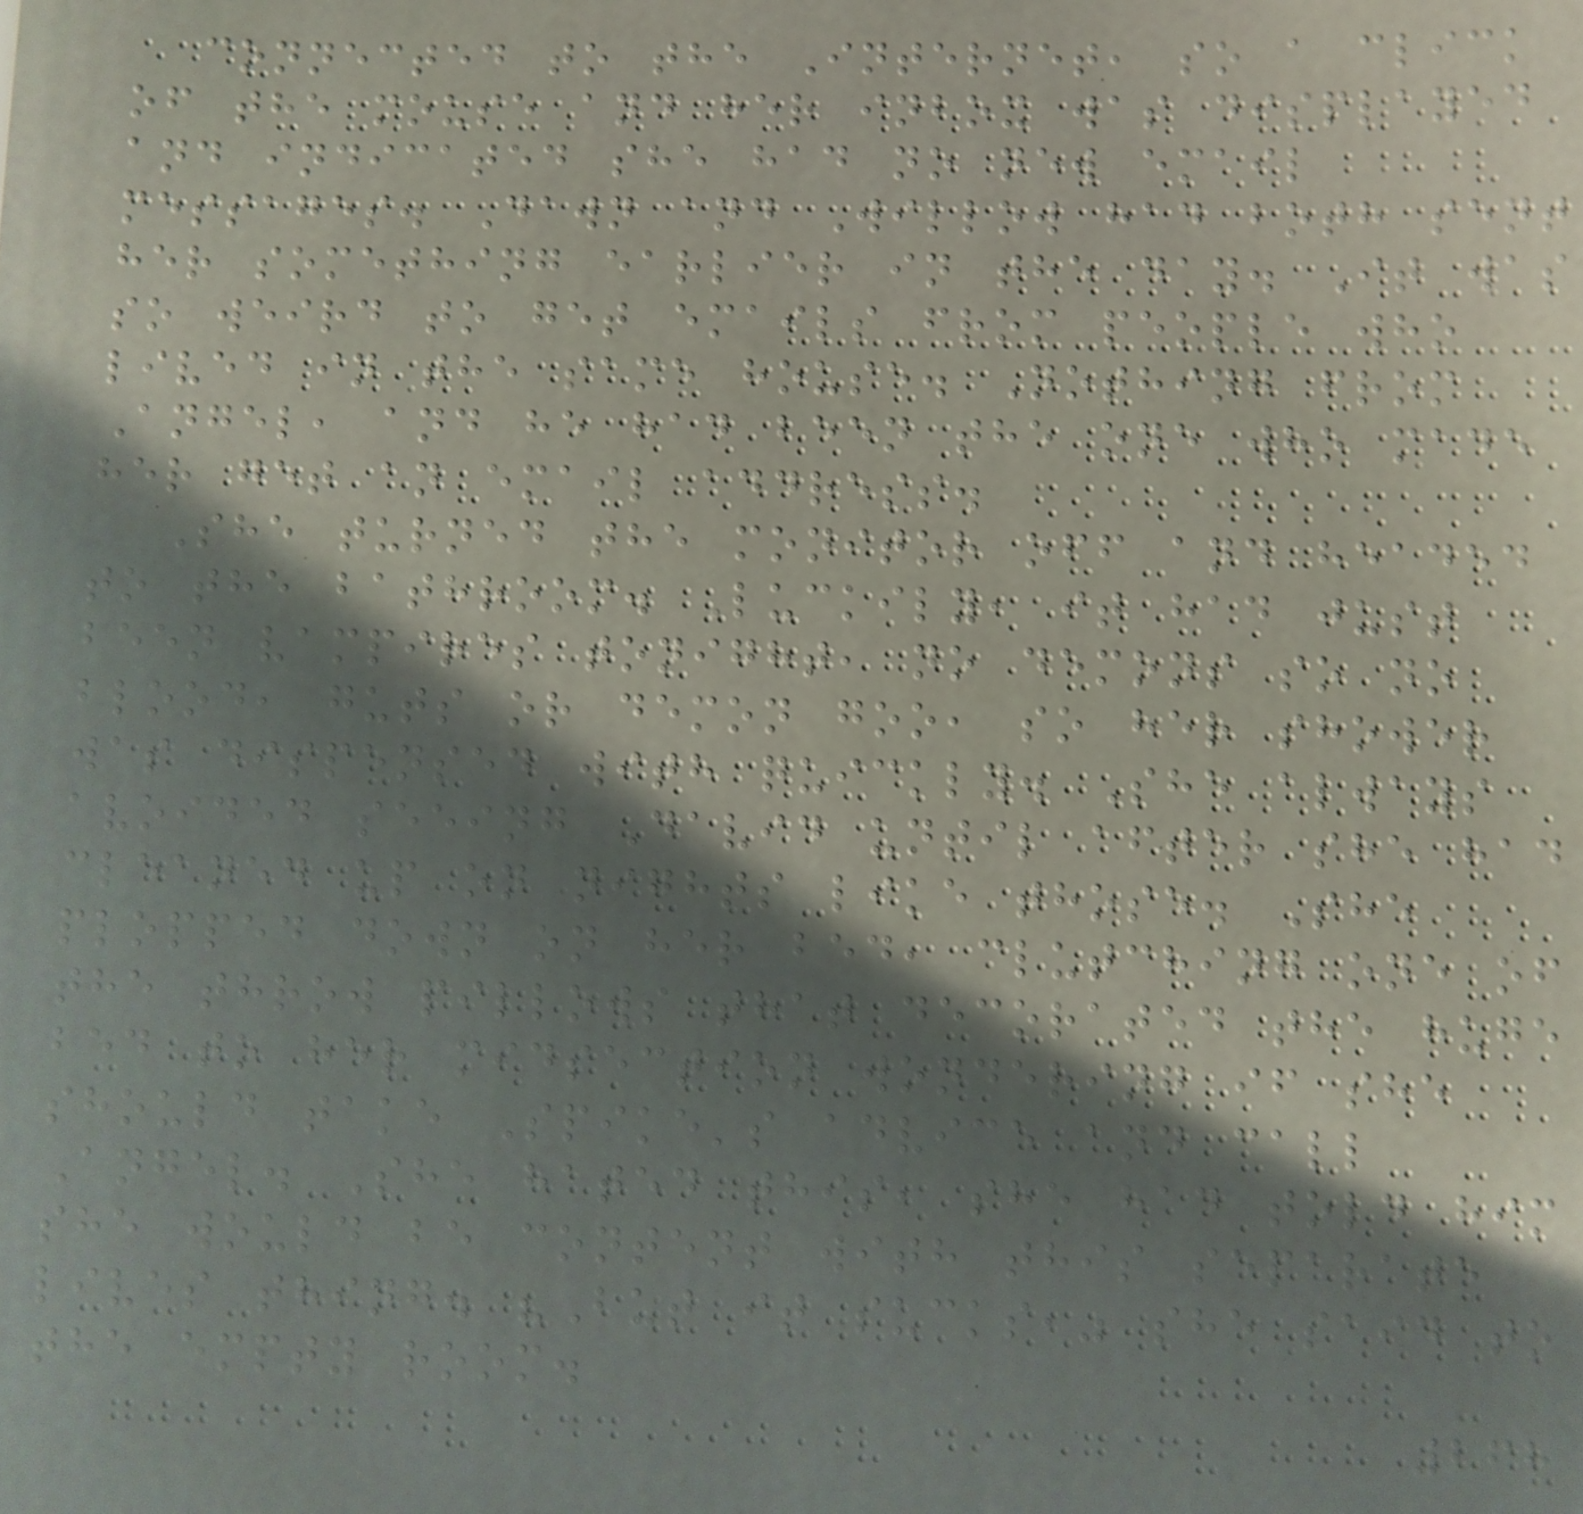connected to the Internet, so a click
of the mouse and her inbox was displayed
and indicated she had no new email
messages. Dawn and Willow had both sent
her something earlier in the day. It was
so weird to get emails from people who
lived in the same house. Nothing from
Angel, and he had been the one who made
her get an email address.
She turned the monitor off and headed
to the bathroom. Luckily, it had just
been vampires tonight, no demons so no
blood, guts or demon goo, so her shower
was dispensed with quickly. She always
avoided seeing David until after she had
cleaned up on nights like those. She
plopped down on her bed, clutching one of
the throw pillows that decorated the huge
bed to her midsection wondering if she
should take Spike's advice and call
Angel. She hated this, she had told him
she would be content with this separate
lives thing. "But it sucks," she said to
the empty room.
268
